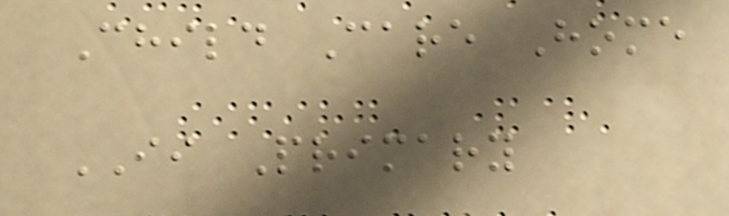Child Care Home
II Primary
